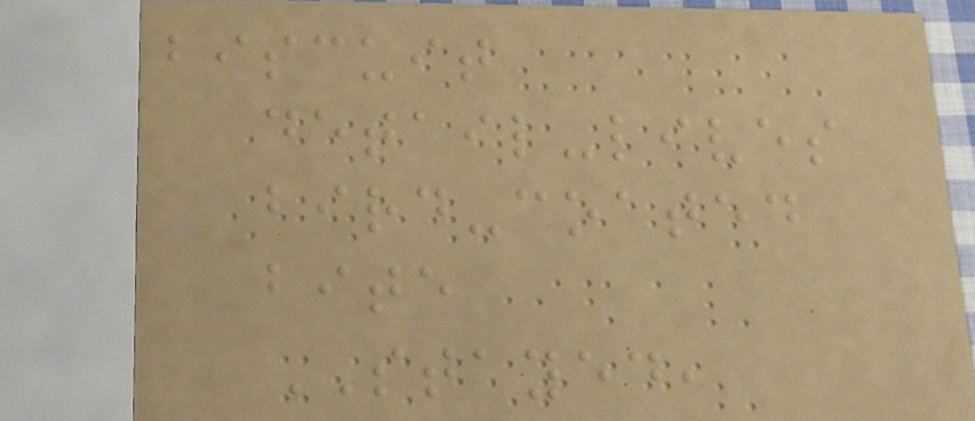biscuit
detail-lives
bird-coated
bite
STAYED,
